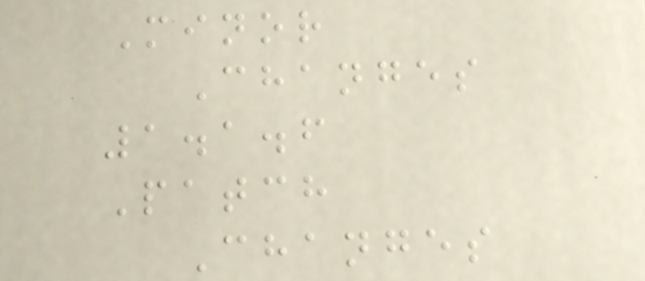Minor
Changes
1.1.6
Patch
Changes
